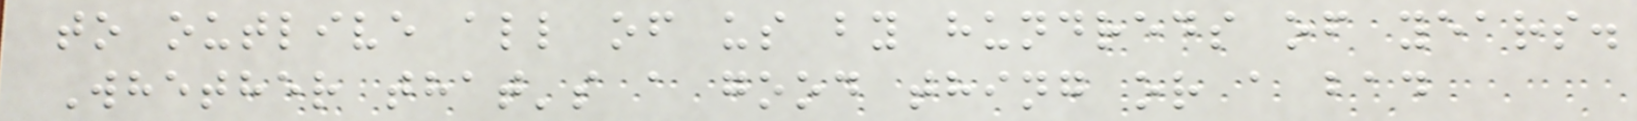to outlive all of us by hundreds of years.
Whether that's a good thing or a bad
